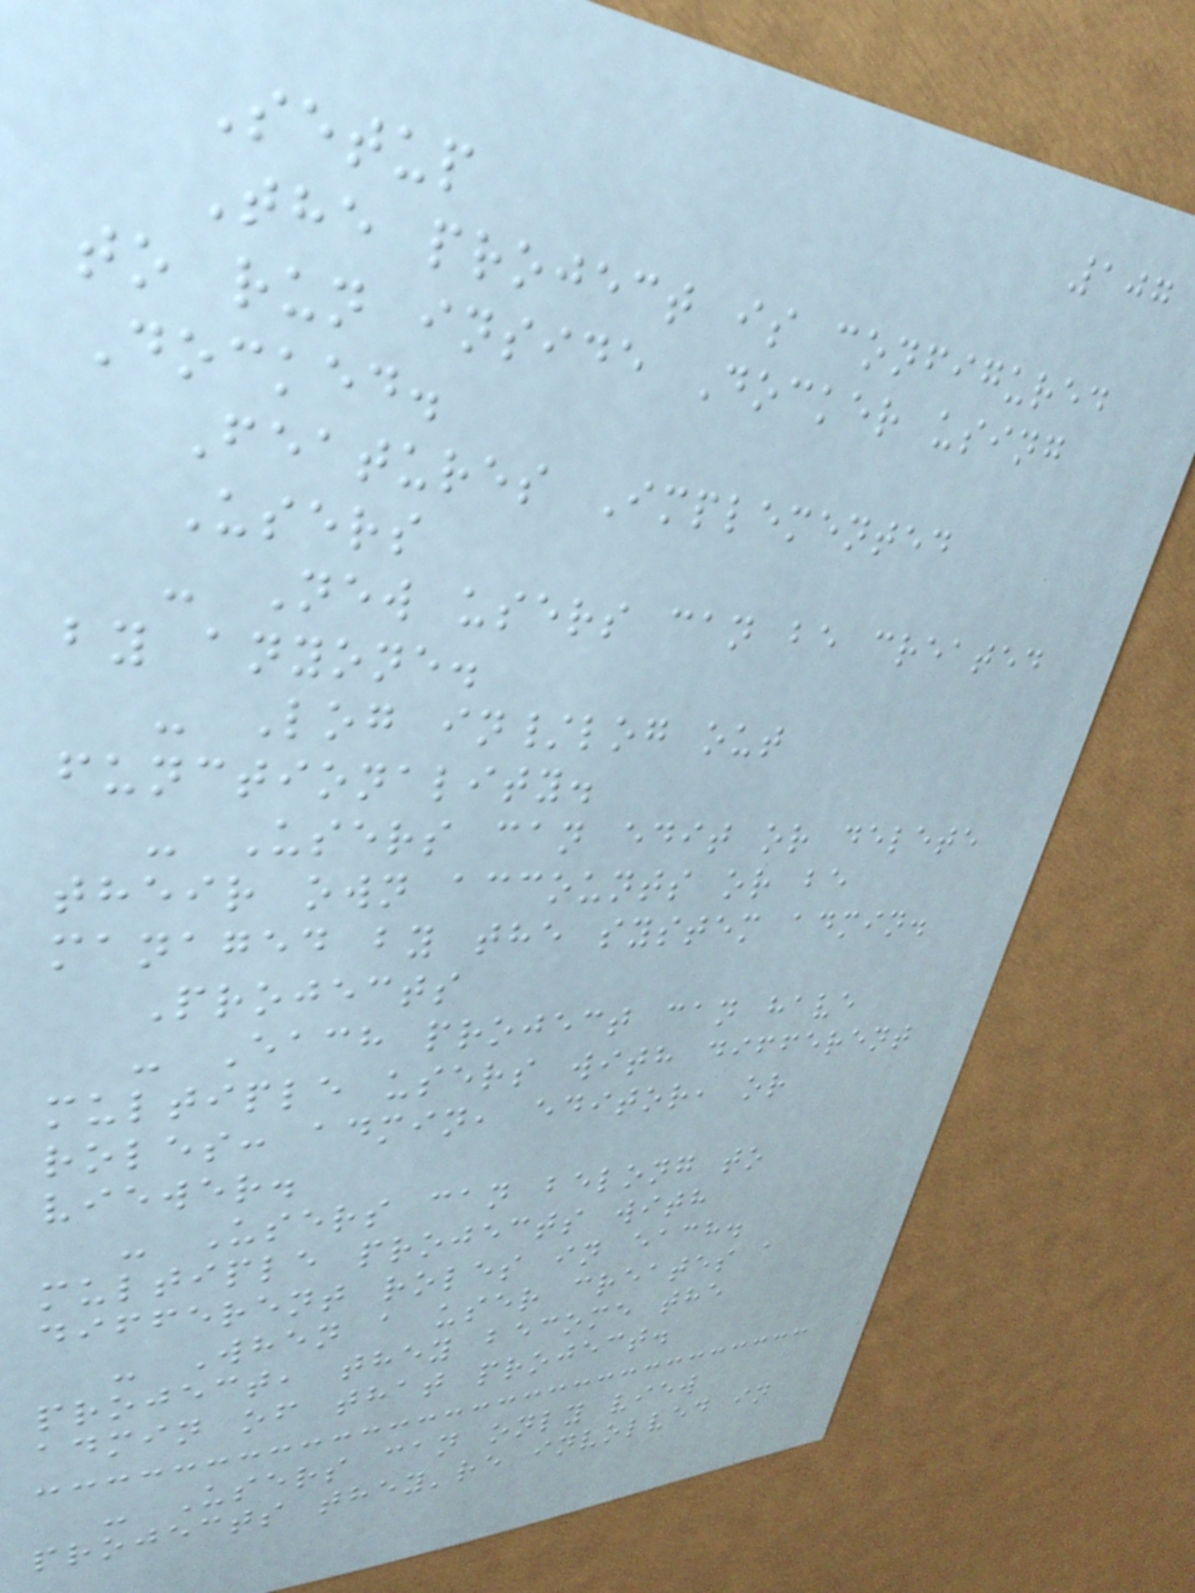107
Setup
The project is configured
to run inside Docker using
Docked.
Features Implemented
Users
- New users can be created
by anyone.
- Log in/log out
functionality.
- Users can edit or delete
their own accounts or be
managed by the system admin.
Projects
- Each project can have
multiple users with different
roles: admin, editor, or
viewer.
- Users can belong to
multiple projects with
different roles in each.
- When a user creates a
project, they become the
admin of that project.
- Users can only view
projects they're involved in
